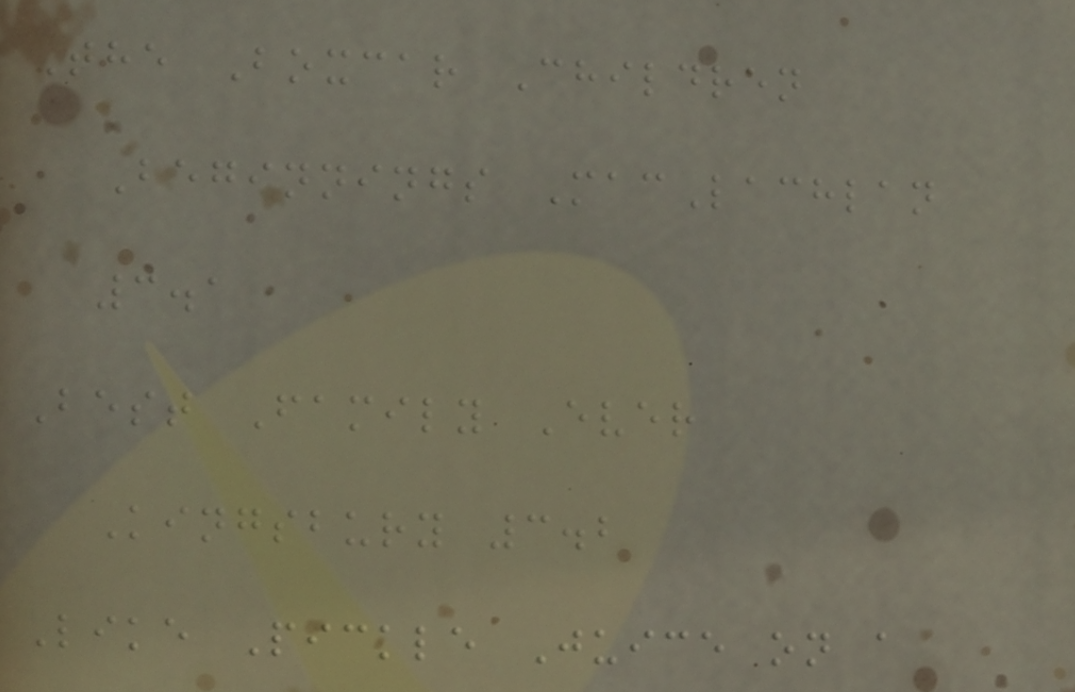The Boxcar Children
Beginnings MacLachlan
3.1
Best Family Ever
Kingsbury 3.2
Like Pickle Juice on a
